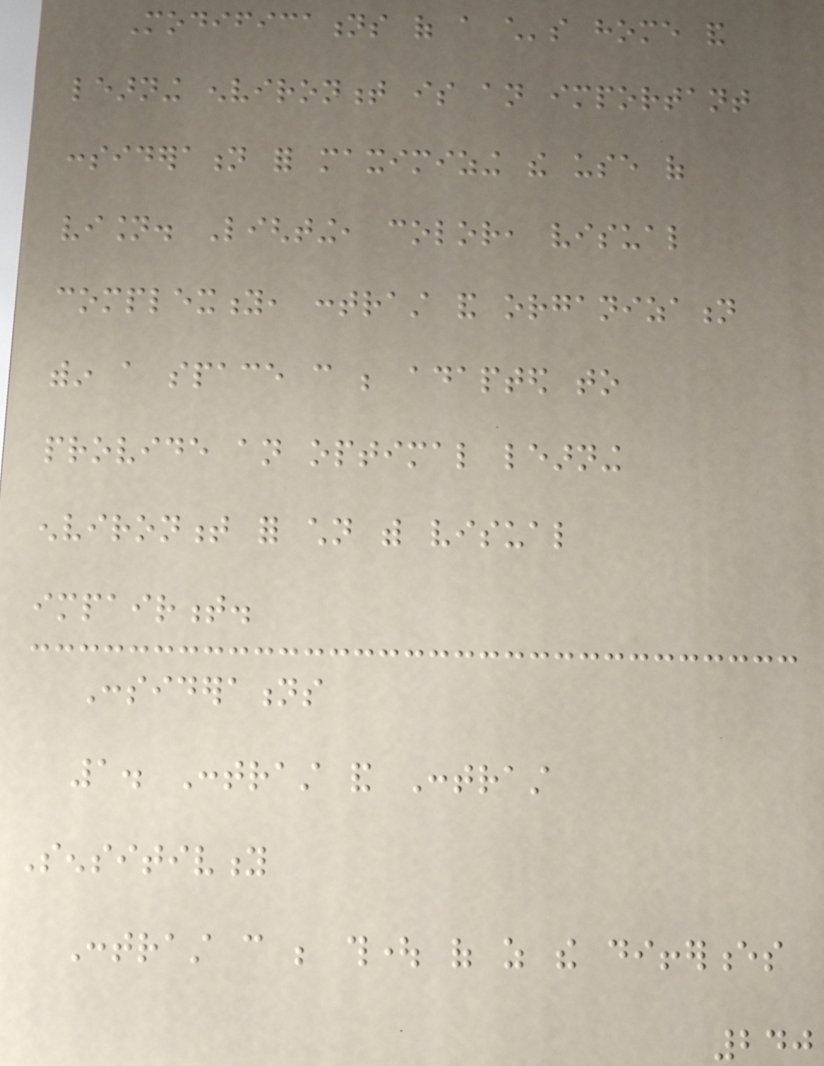Modifications of a child's home and
learning environment is an important
consideration for maximizing the use of
vision. Lighting, color, visual
complexity, contrast and organization
within a space can be adapted to
provide an optimal learning
environment for children with visual
impairment.
Considerations
1. Contrast and Contrast
Sensitivity
Contrast can be thought of as the differences
240
